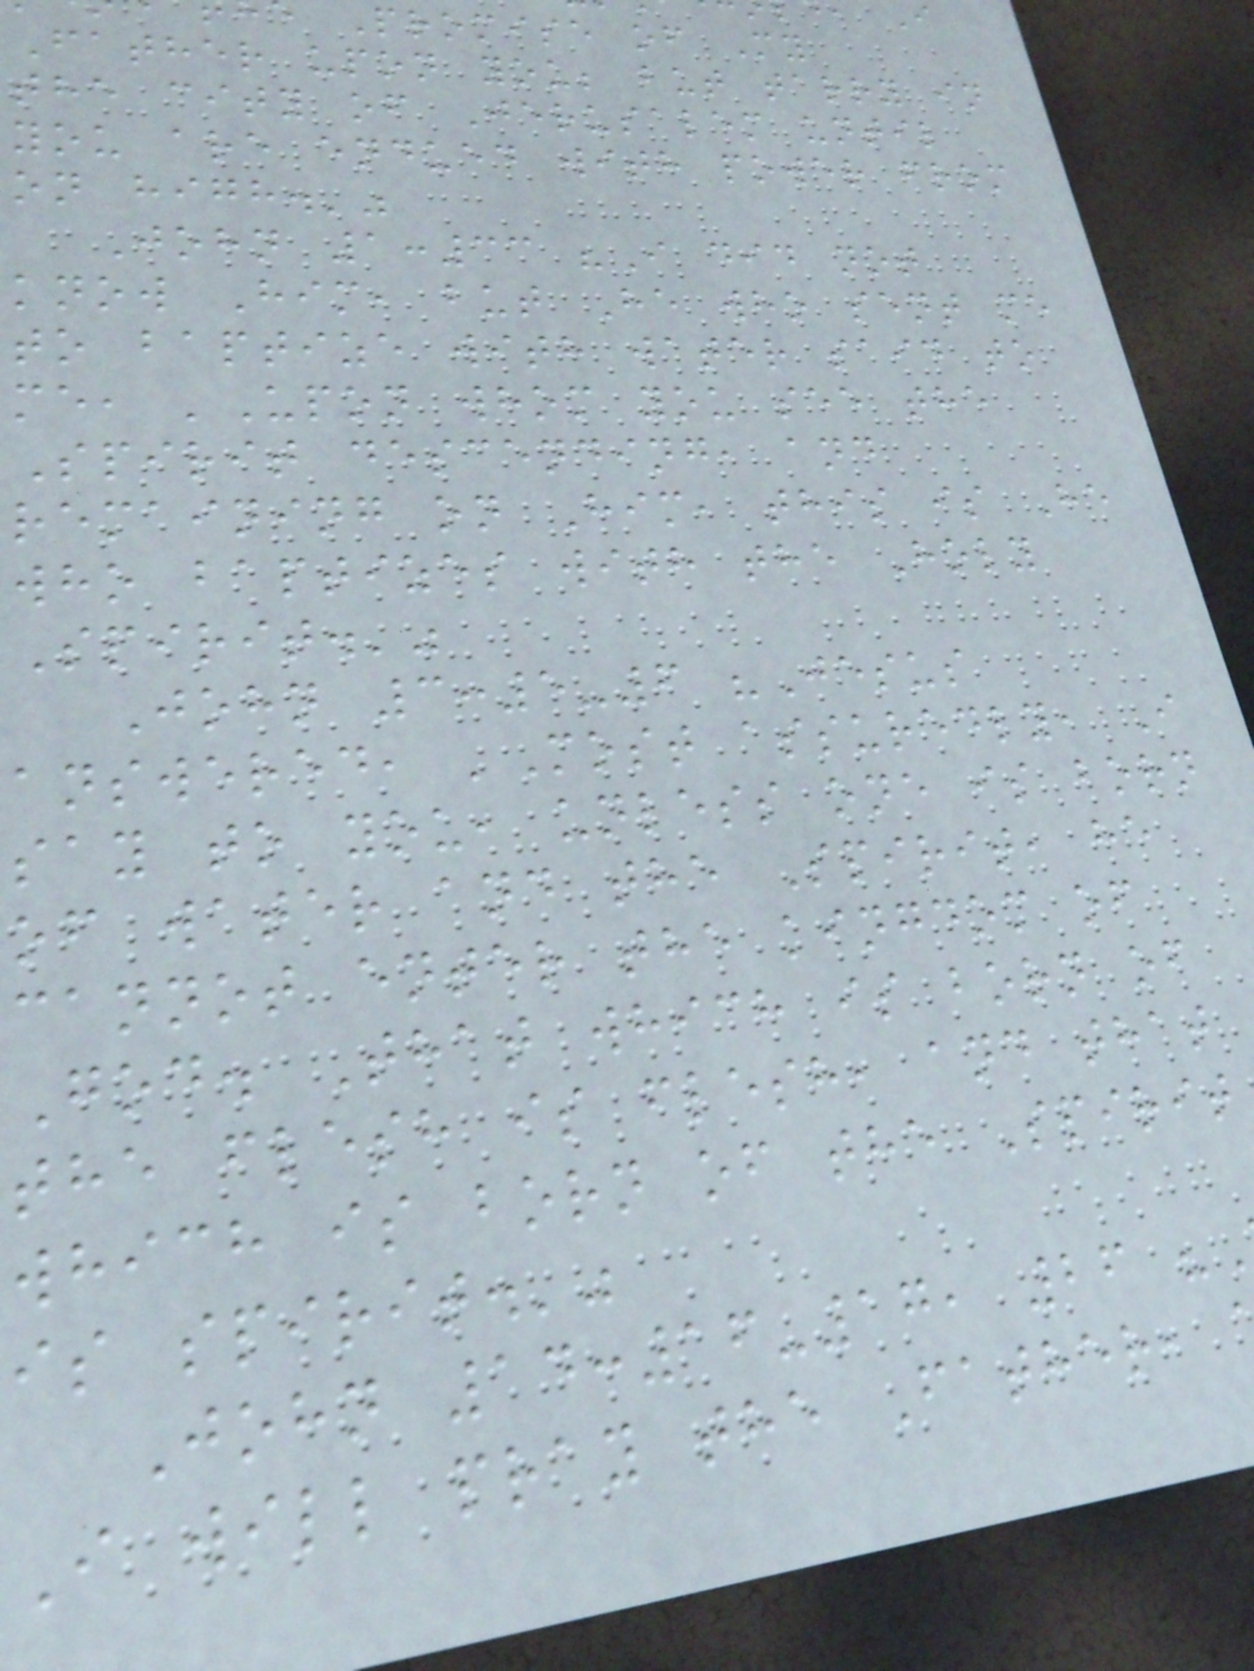Promise of My
Father upon you; but tarry in
the city of Jerusalem until
you are endued with power from
on high.'"
John 1:33 "I did not
know Him, but He who sent me
to baptize with water said to
me, 'Upon whom you see the
Spirit descending, and
remaining on Him, this is He
who baptizes with the Holy
Spirit.'"
John 3:5-6 "Jesus
answered, 'Most assuredly, I
say to you, unless one is born
of water and the Spirit, he
cannot enter the kingdom of
God. That which is born of
the flesh is flesh, and that
which is born of the Spirit
is spirit.'"
John 14:16-17, 26
I will pray the Father,
